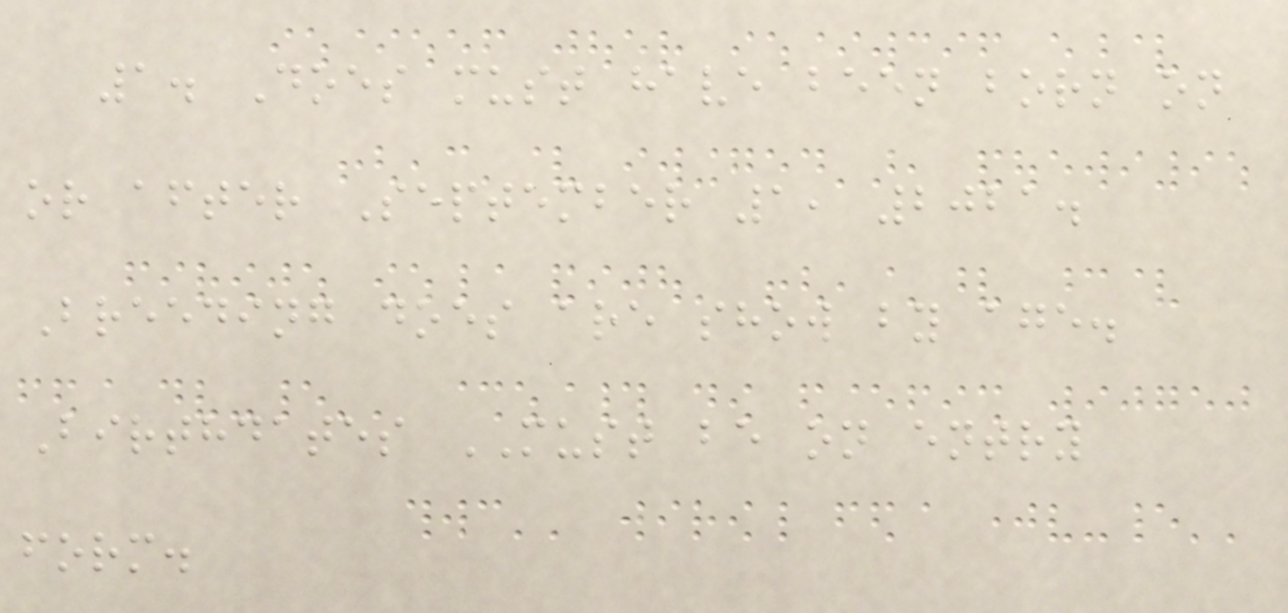1. Does must have been born on
or after September 1, 2021.
Breeding does are show by age.
Birthdates MUST be on entry
form.
